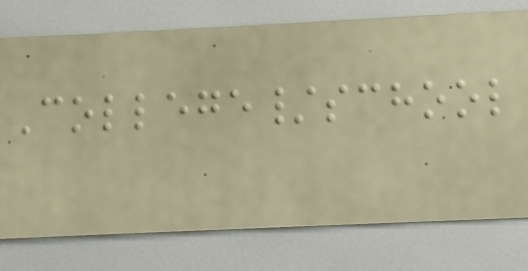College/school
